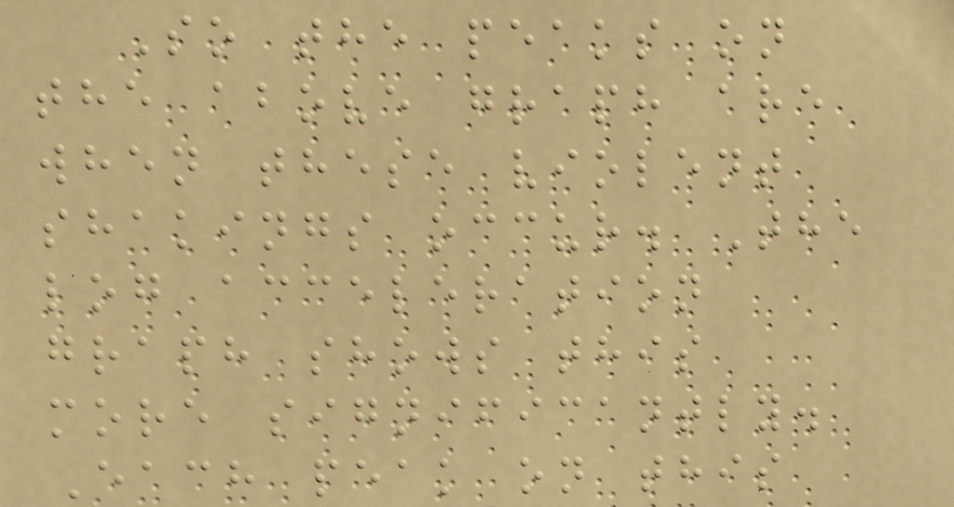So the peaks on
the above graph are
when these violent
shakings occur. The
log acceleration
graph shows this
more significantly.
Each peak on this
